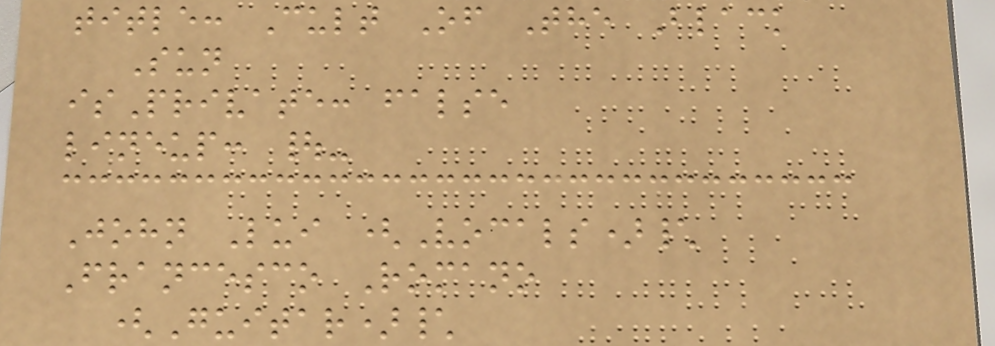title: Cult Of The Black
Sun
isPrivate: false
lineup: |-
John Lui (Vocals)\
Francesco Romano
(Guitar)\
